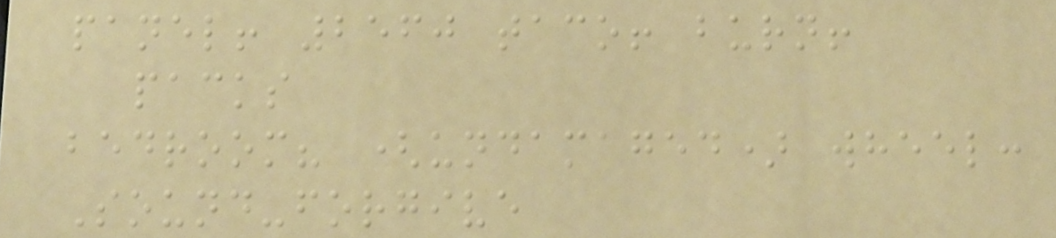panel! 2560 taco! burn!
packs
bedroom? (undamaged) wheel:
Sound-forgive
